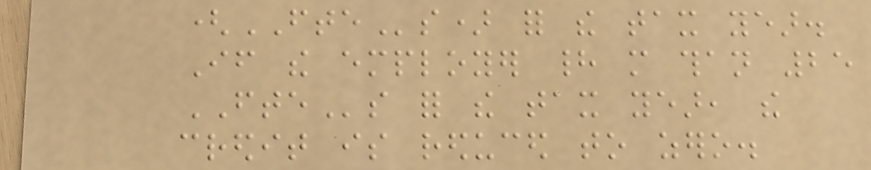(FTEs) for the tax year.
If the employer had more than 25
FTEs for the tax year, the
credit is reduced to zero.
